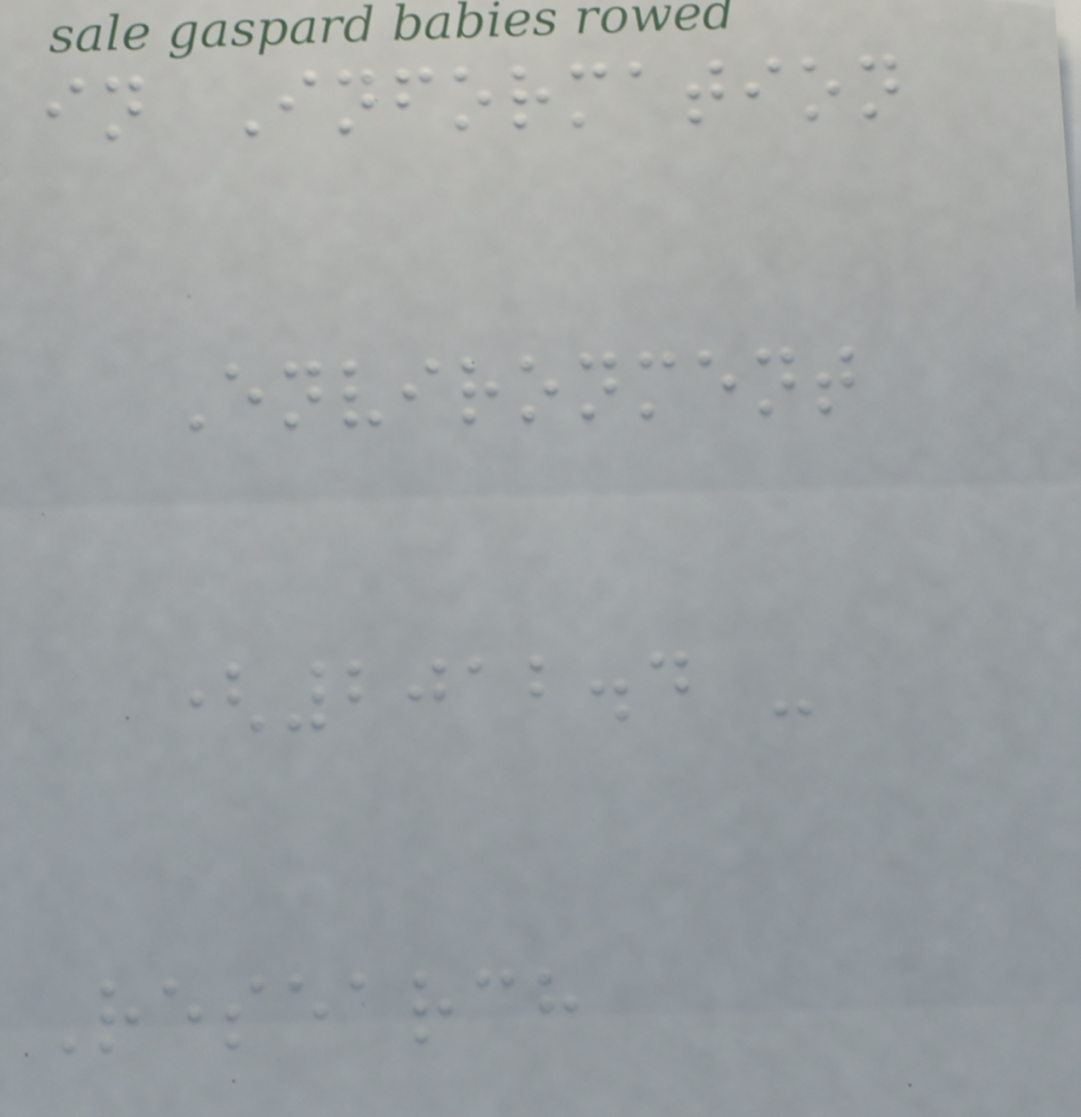in Information
Environment
(2012.4 -
Research
